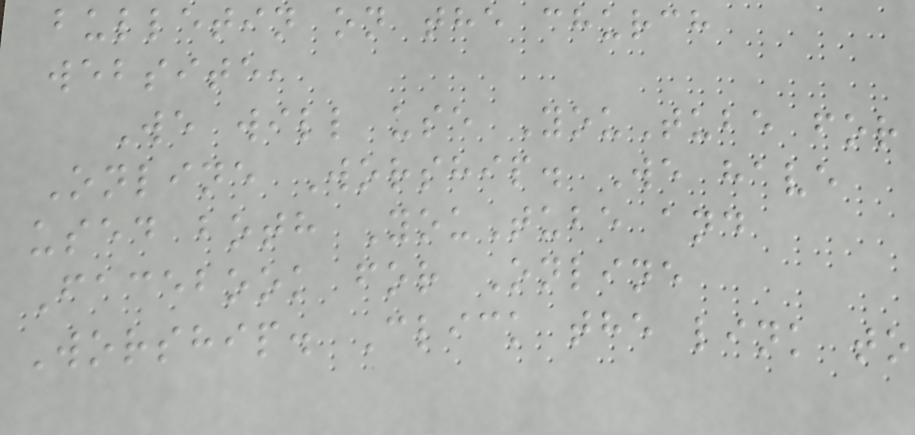bulletin on the church
website,
We will use YouTube for
Online Worship. We have
used both YouTube and
Facebook for Online
Worship. Click the link to
